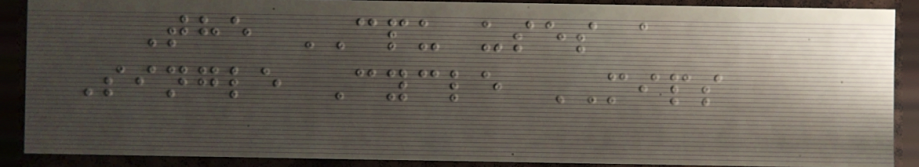The CPU uses a
Single Cycle MIPS
